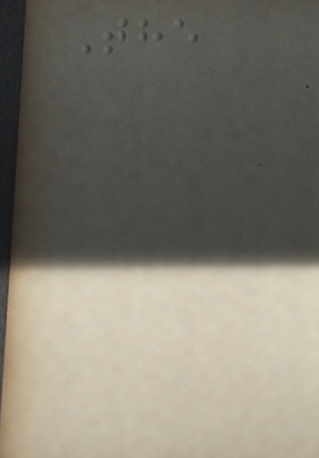The
